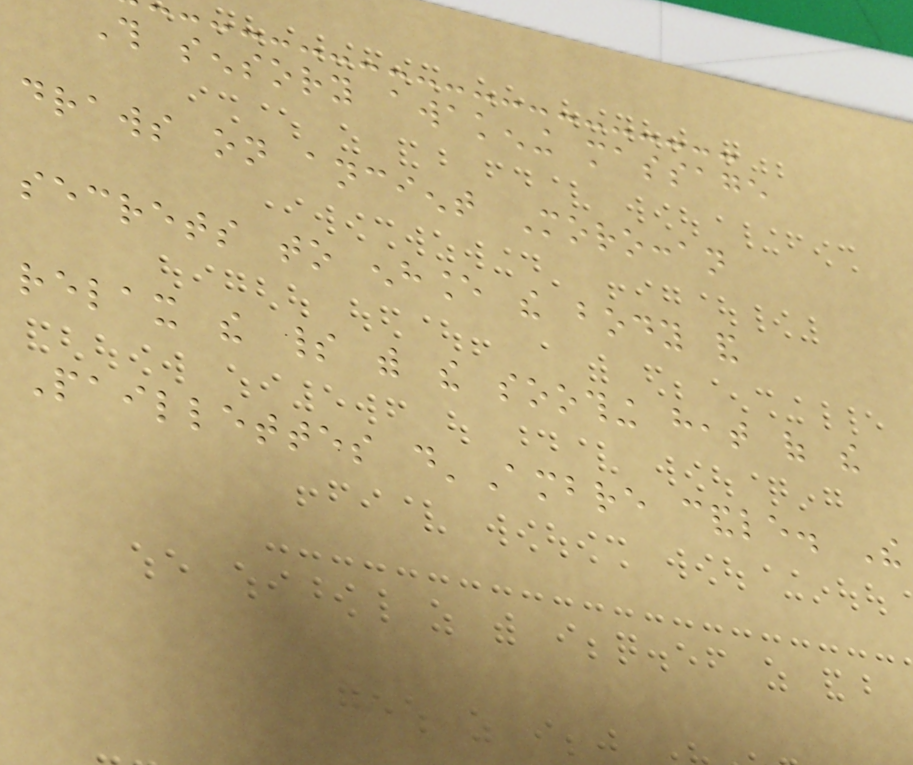This sensory awakening massage
draws on ancient Moroccan
secrets to enhance the body and
relax the spirit with the soothing heat of the
Paillettes d'Ambre candle. The
